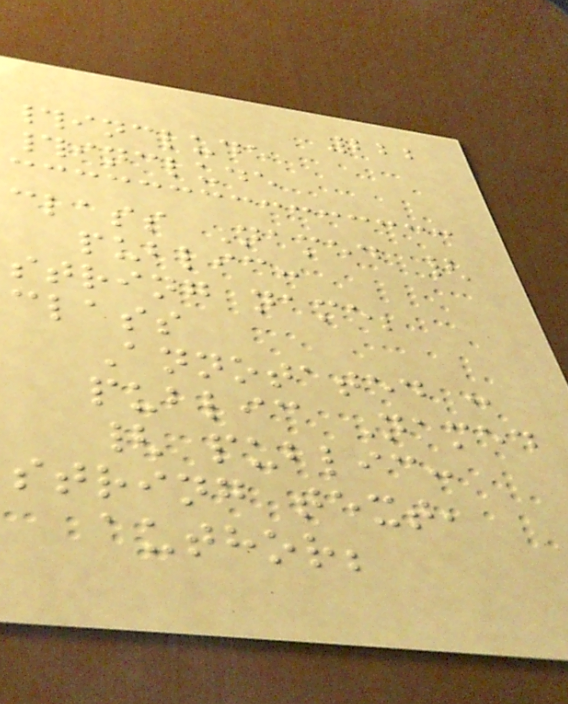222
#include
#include
class Named {
public:
string name;
class
Annotated :
public Named
{ public:
string text,
author;
